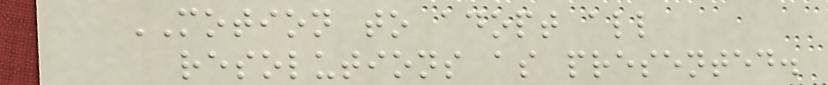MOTION to adopt all
resolutions as presented.
